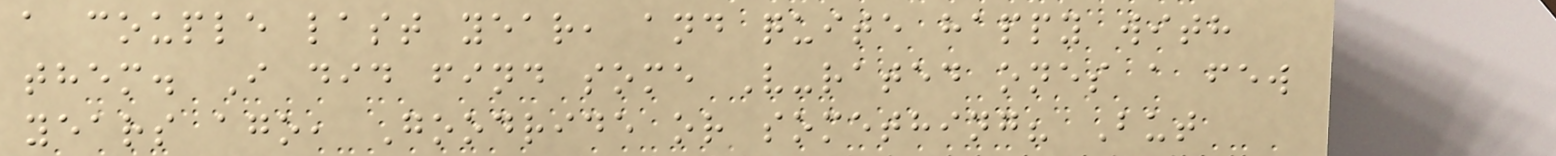a couple last year, and quite happy with
them. I did find some V-rated ones a few
years ago, Goodride or something? But
